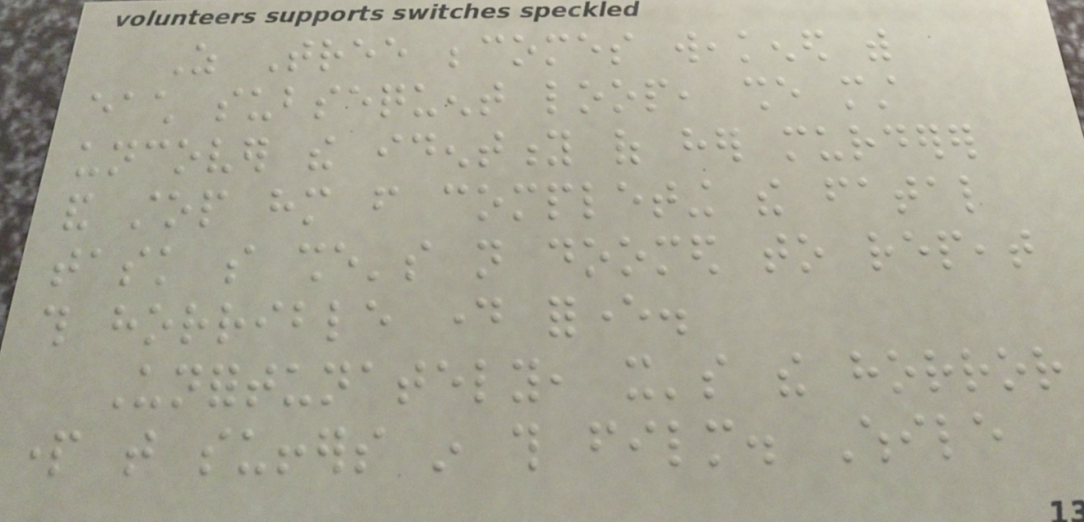As Tree becomes weakened with
each subsequent loop, she must
uncover the identity of her murderer
and stop him from completing the fatal
task so she's not doomed to repeat
this horrible day forever.
Unfortunately, it's the horror
part that suffers in this film. While
